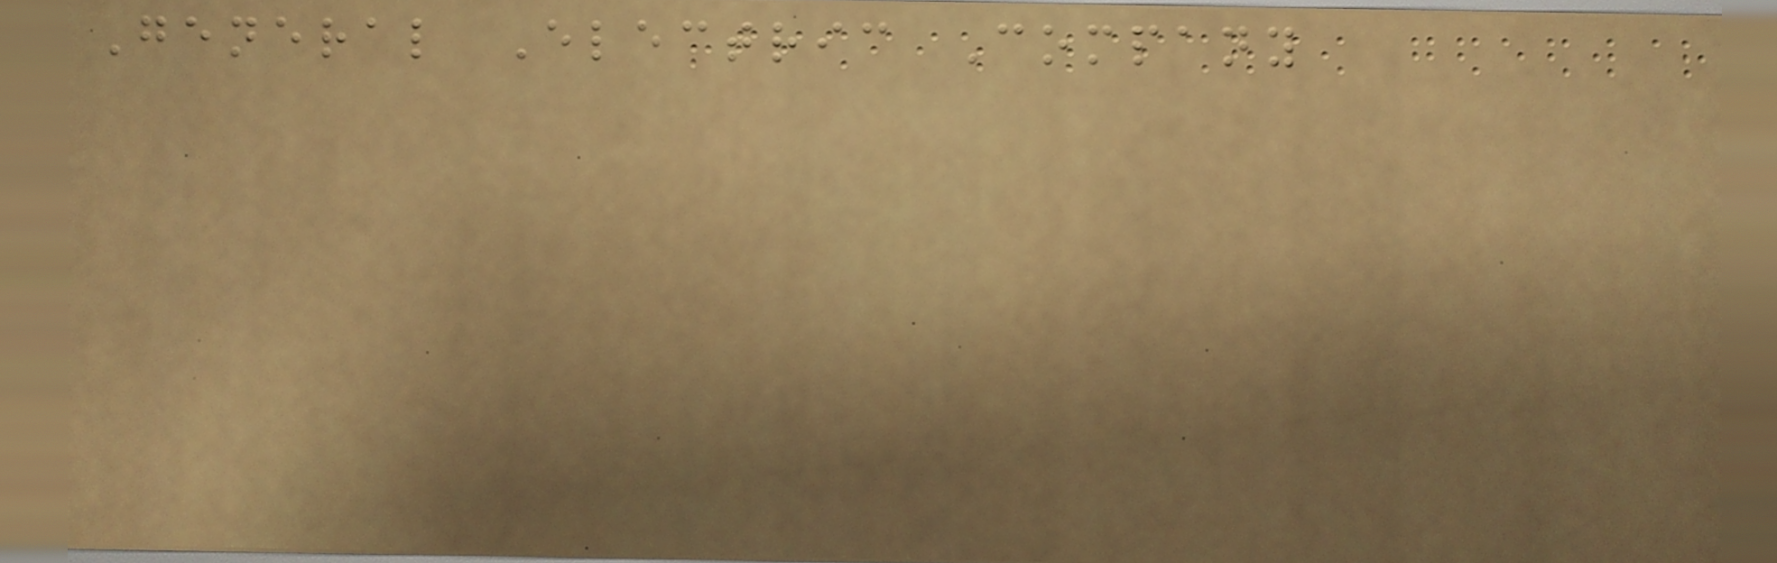General Electric Company
